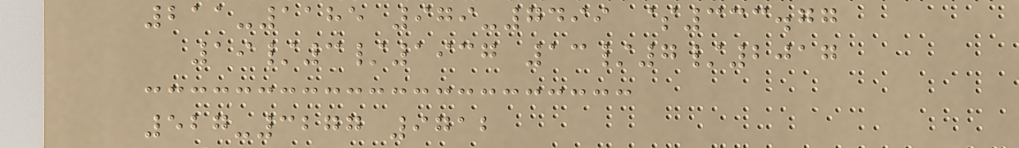211-1185 979-7499 $333.77
19/3/1937 13/7/2017
527-3277 9712
